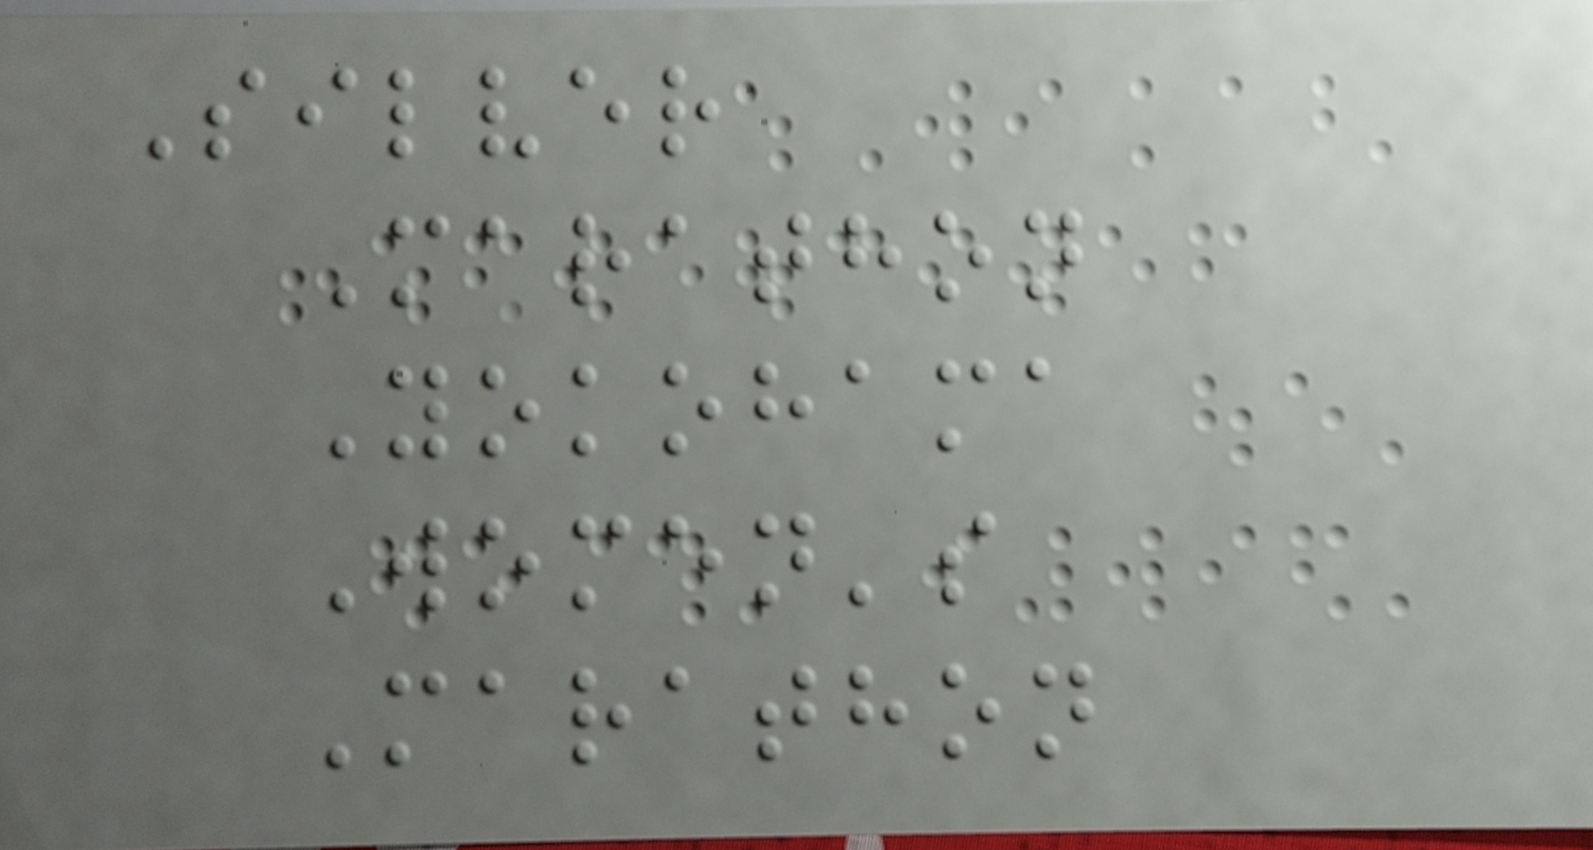Silver
Marathon
Yokohama
Women's
Marathon
